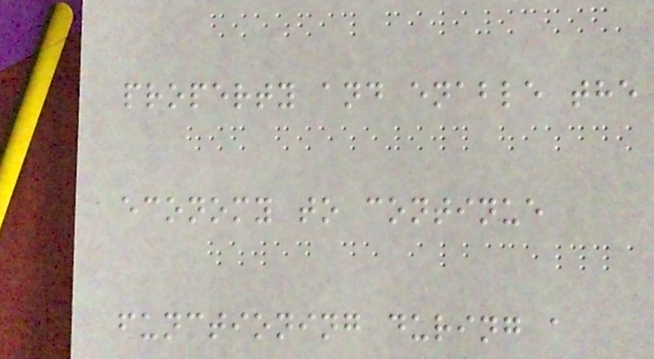property and enable the
economy to continue
functioning during a
